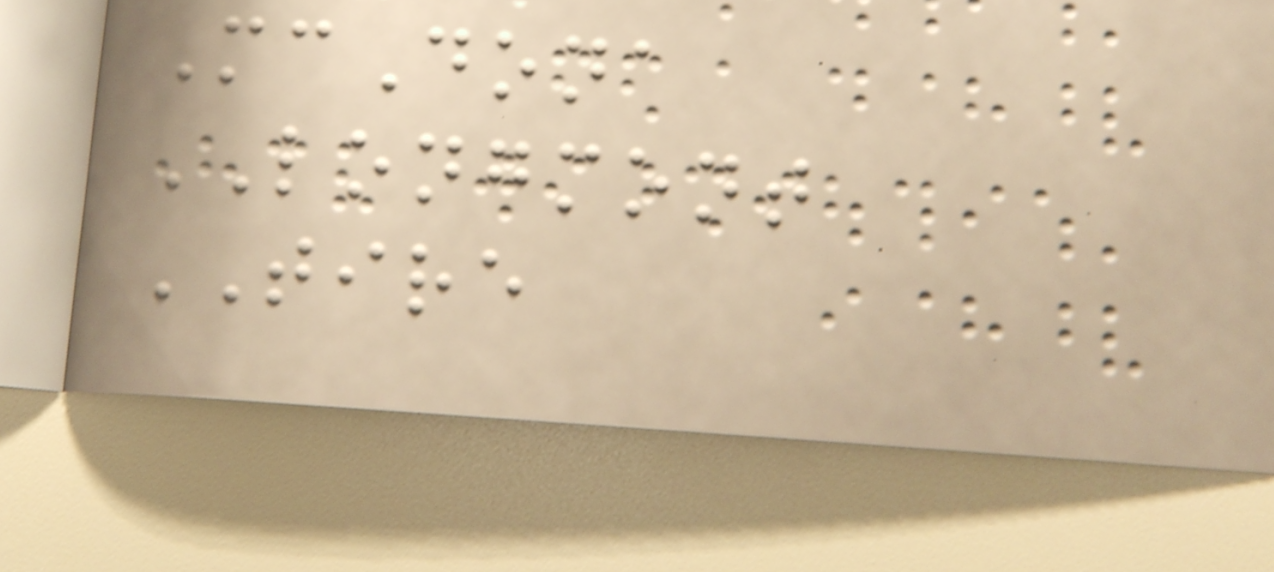McDona
LONGMONT
TIRE
